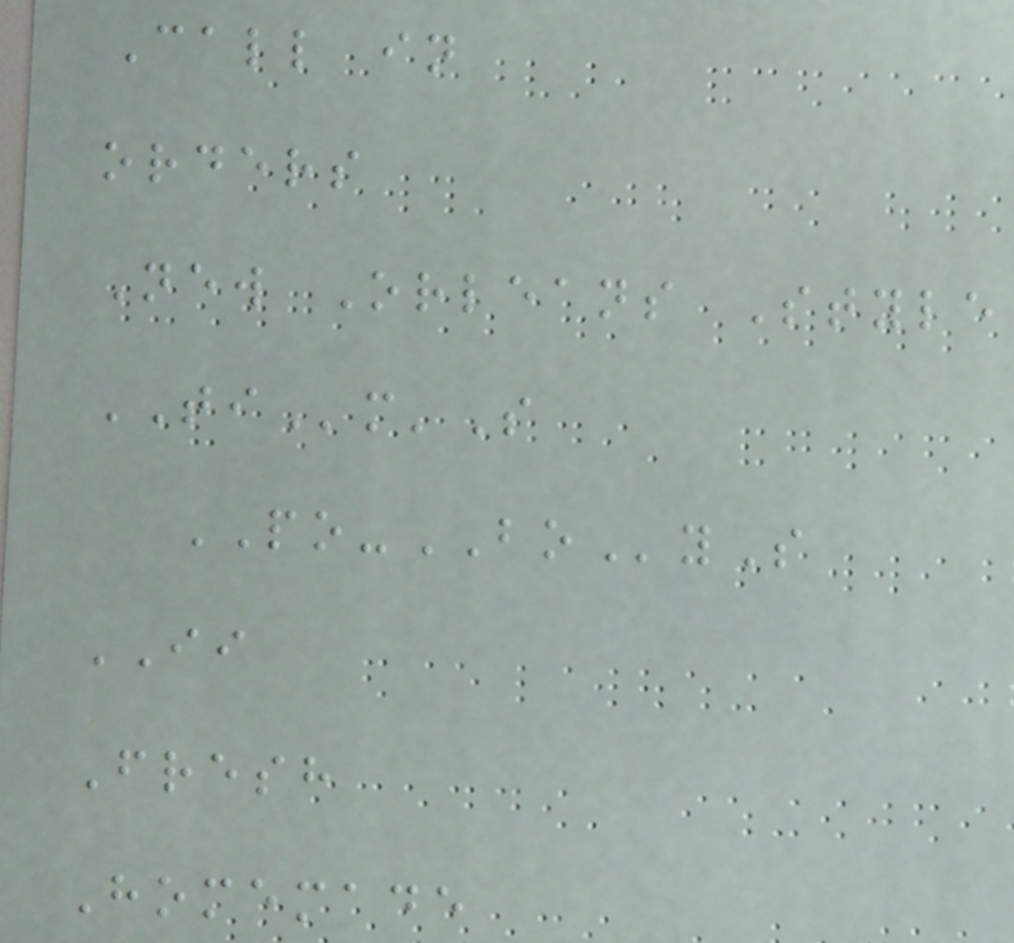Call in
orders
New Orleans Style
TIm'S
PO-BOyS
II
Fresh
Homemade
